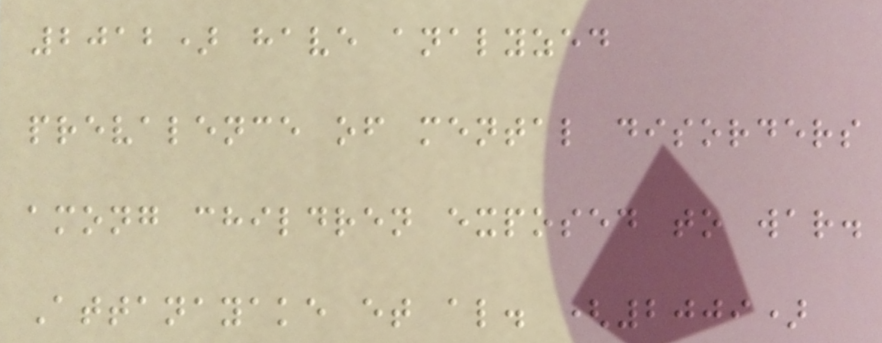2012) have analyzed
prevalence of mental disorders
among children exposed to war.
Attanayake et al. (2009)
